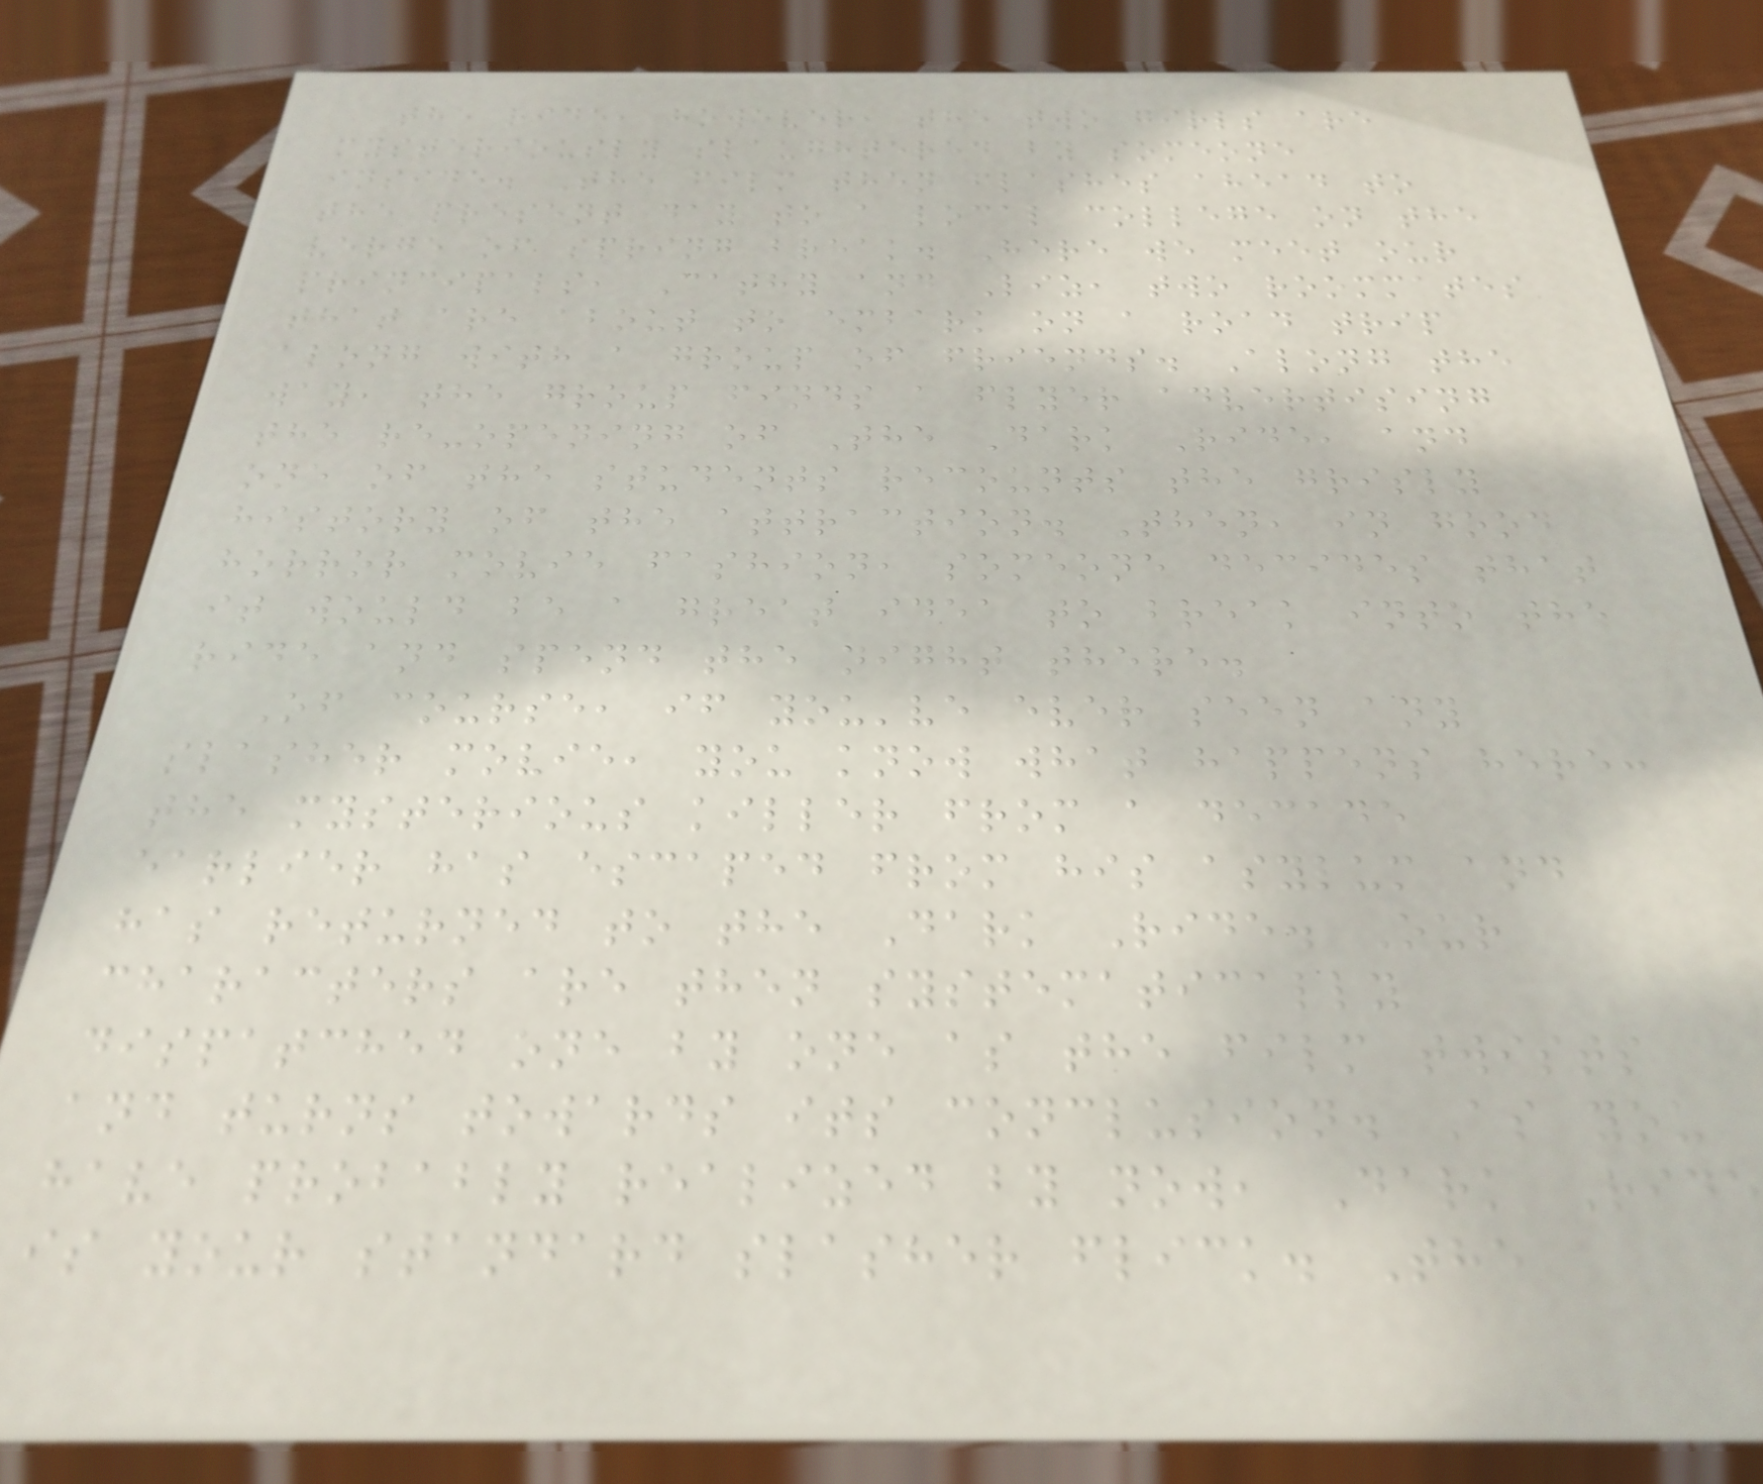the ride, however, the two girls are
mysteriously slaughtered by someone
inside. The film then flashes ahead to
the present day to a local college on the
verge of spring break. Here we meet our
principals, Cathy and Liz, two roommates
that are about to embark on a road trip
along with a group of friends. Along the
way, the group finds a flyer advertising
the re-opening of The Dark Ride, and
one of the students recounts the grisly
history of the attraction. Then, in good
horror movie fashion, someone decides that
it would be a great idea to break into the
ride and spend the night there.
Of course, if you've ever seen any
slasher movie, you know what happens here:
the mysterious killer from a decade
earlier has escaped from his asylum and
has returned to the Dark Ride. Our
characters are then systematically
dispatched one by one as the film twists
and turns towards its conclusion. As you
have probably realized by now, Dark Ride
is your standard slasher flick. The
